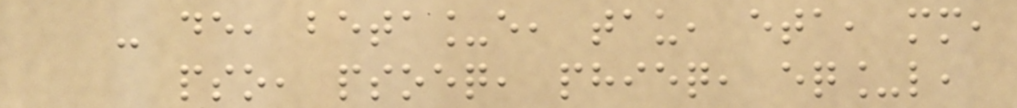- de, beta_e, tau, eta, mm,
pso, psoeq, phieq, eq_l,
